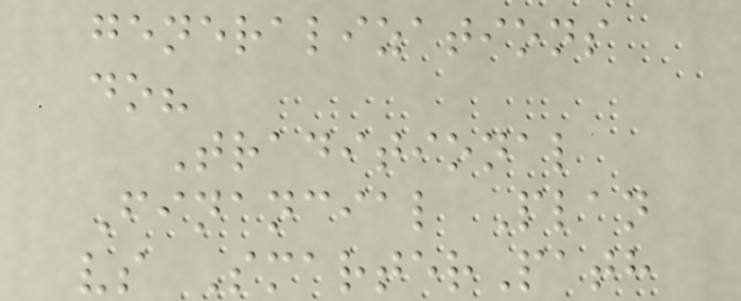generalizations
do?
Traditional
Financial Plan
vs SmarterPath
